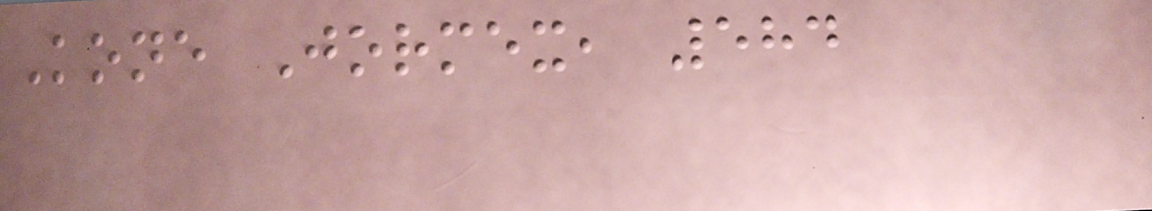Kone Jormex, 584
